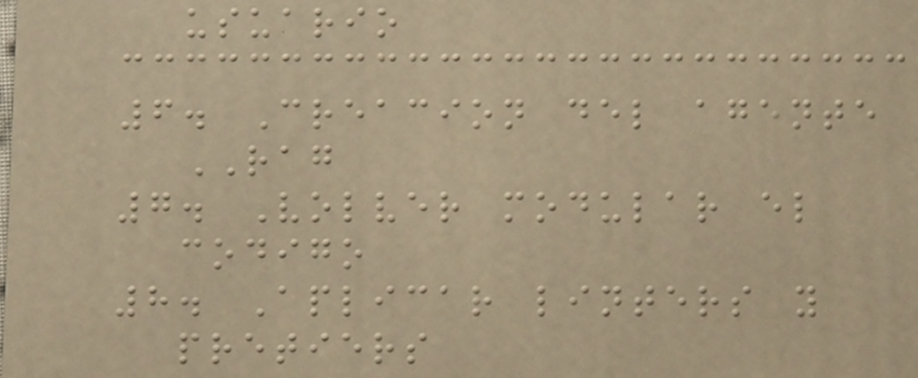usuario
6. Creacion del agente
RAG
7. Volver modular el
codigo
8. Aplicar linters y
pretiers
